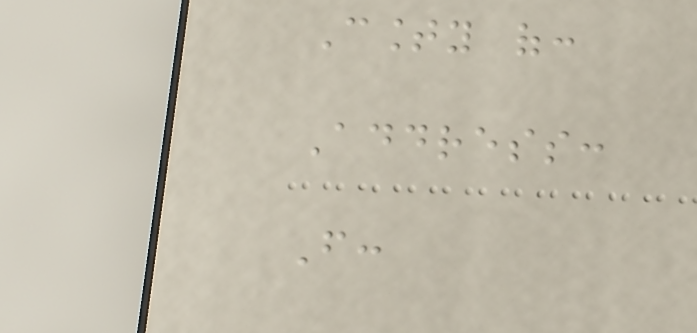County of:
Address:
From:
